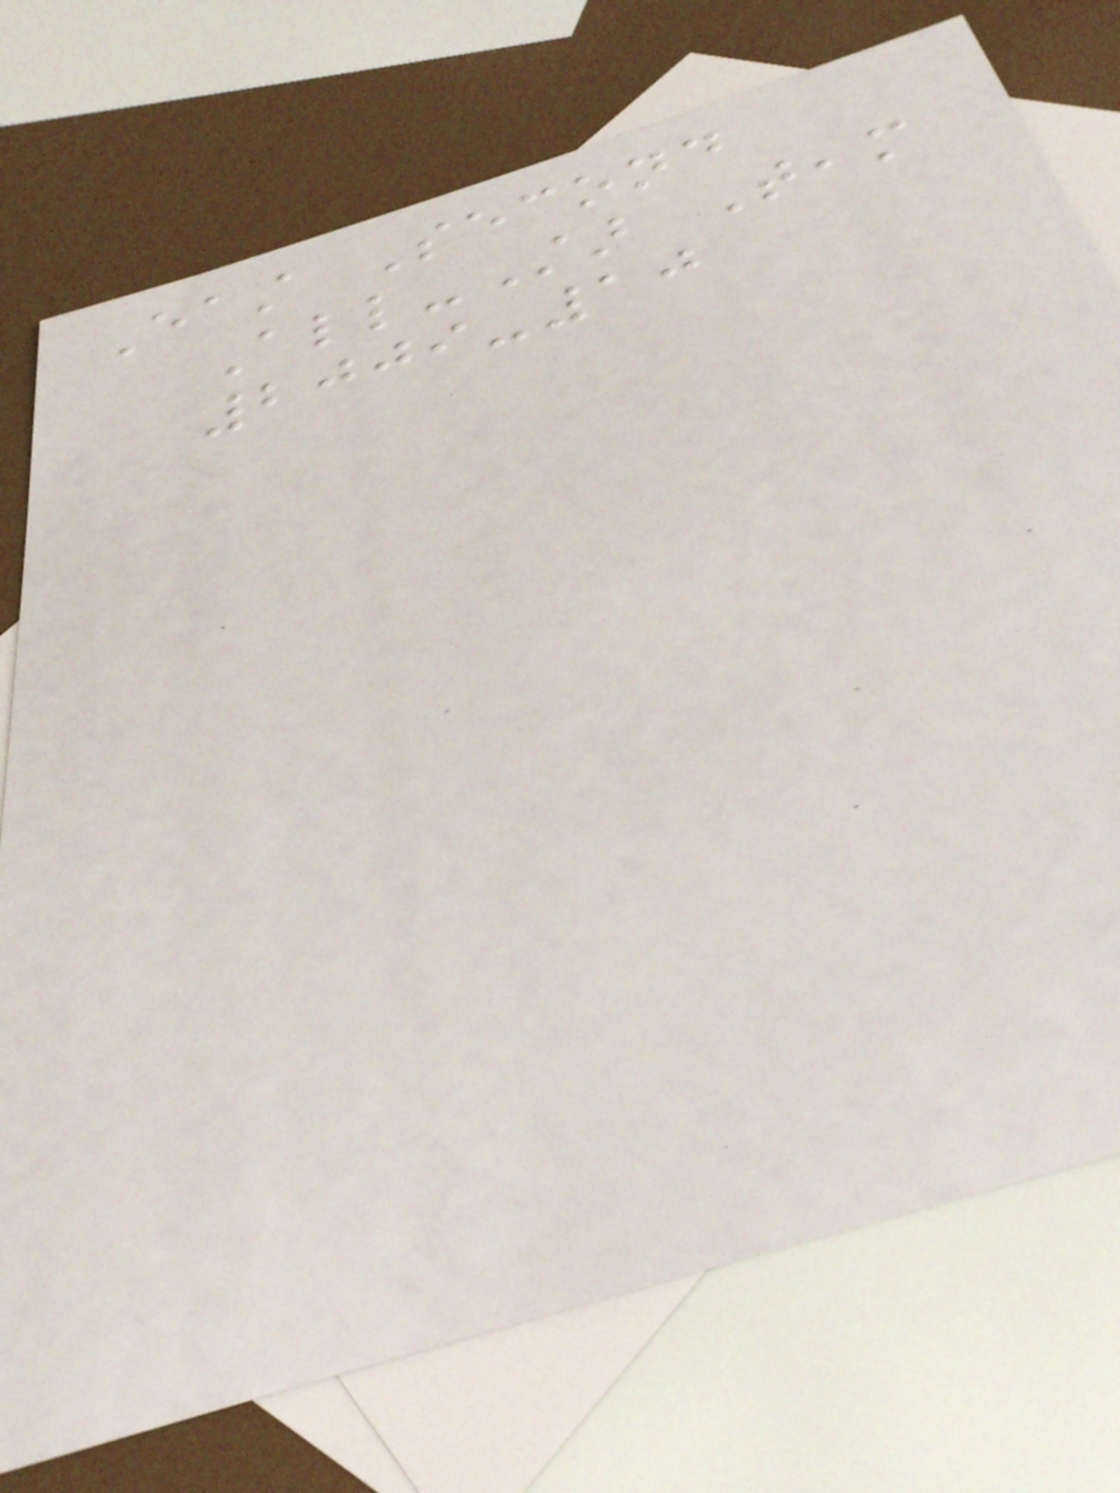East Second
All-Star Team
2009-10
